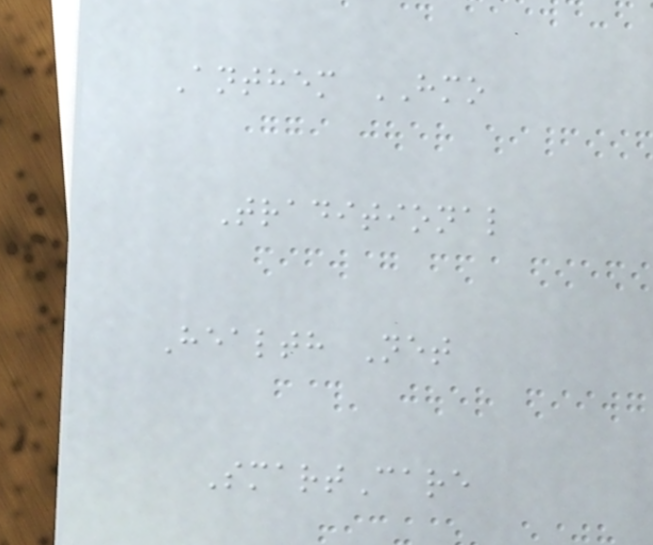Anthem HMO
Traditional
Health Net
SmartCare
